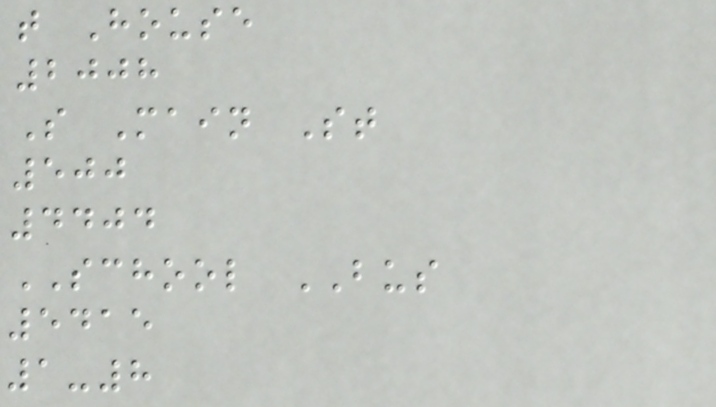t House
2008
S Main St
500
4404
SCHOOL BUS
5415
1-8
